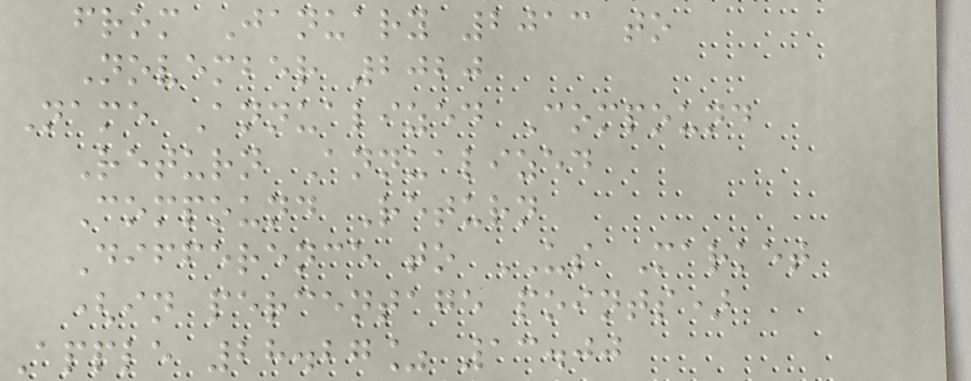from January 2013 to
November 2020
Name Annualized Compound
Return Annualized
Compound Return
Difference to US Market
(in percentage points)
Apple 28.27% 13.00
